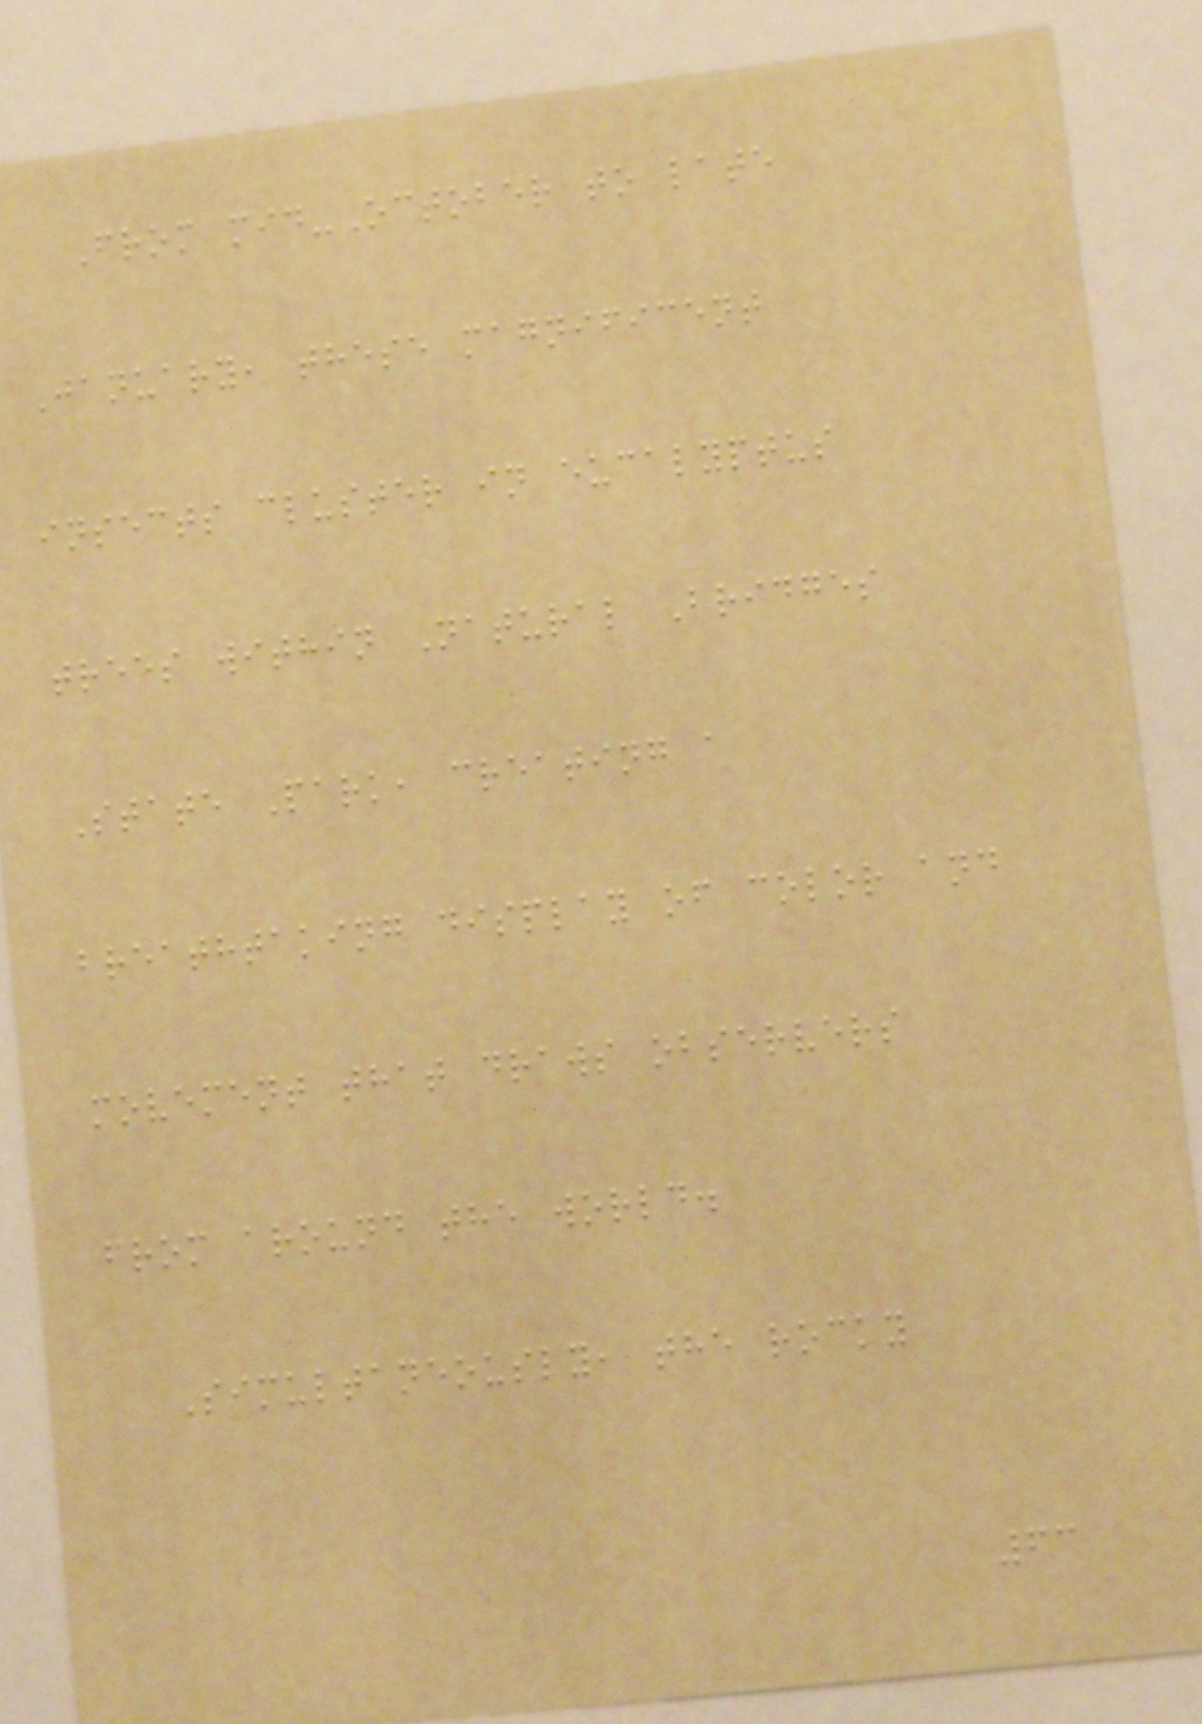From mid-October to late
January, these magnificent
insects cluster in eucalyptus
trees within Natural Bridges
State Park, creating a
breathtaking display of color and
movement that draws observers
from around the world.
Simultaneously, the rocky
63
